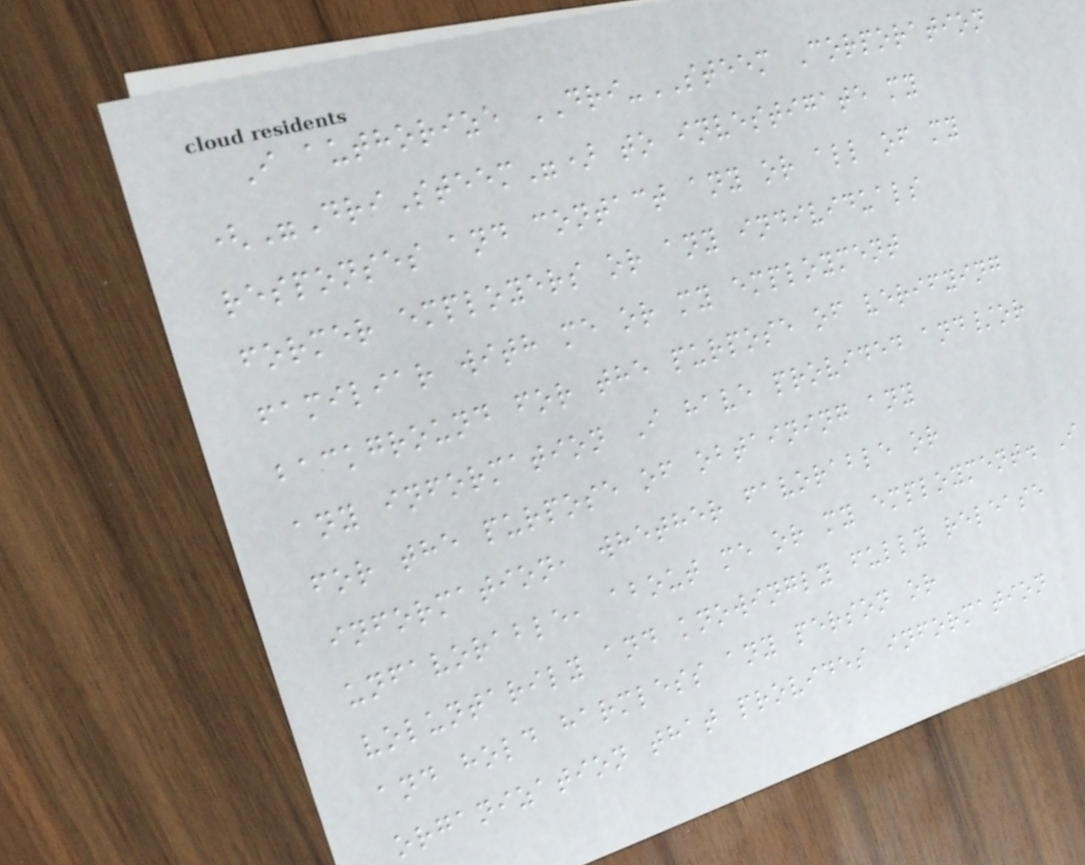I authorize DRI-STEEM Corporation
("DriSteem") to investigate my
responses and contact any or all of my
former employers or any individuals
familiar with me or my employment
background for the purpose of verifying
any information I have provided and/or
for the purpose of obtaining any
information, whether favorable or
unfavorable, about me or my employment. I
voluntarily and knowingly fully release
and hold harmless any person or
organization that provides information
